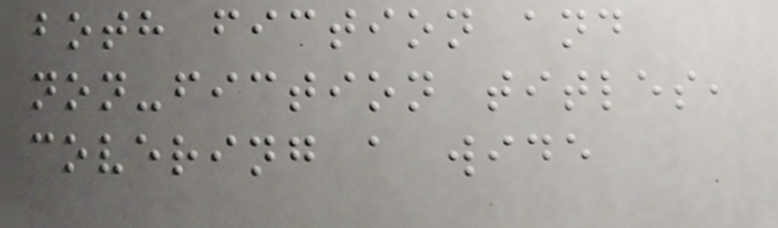both fiction and
non-fiction titles,
covering a wide
